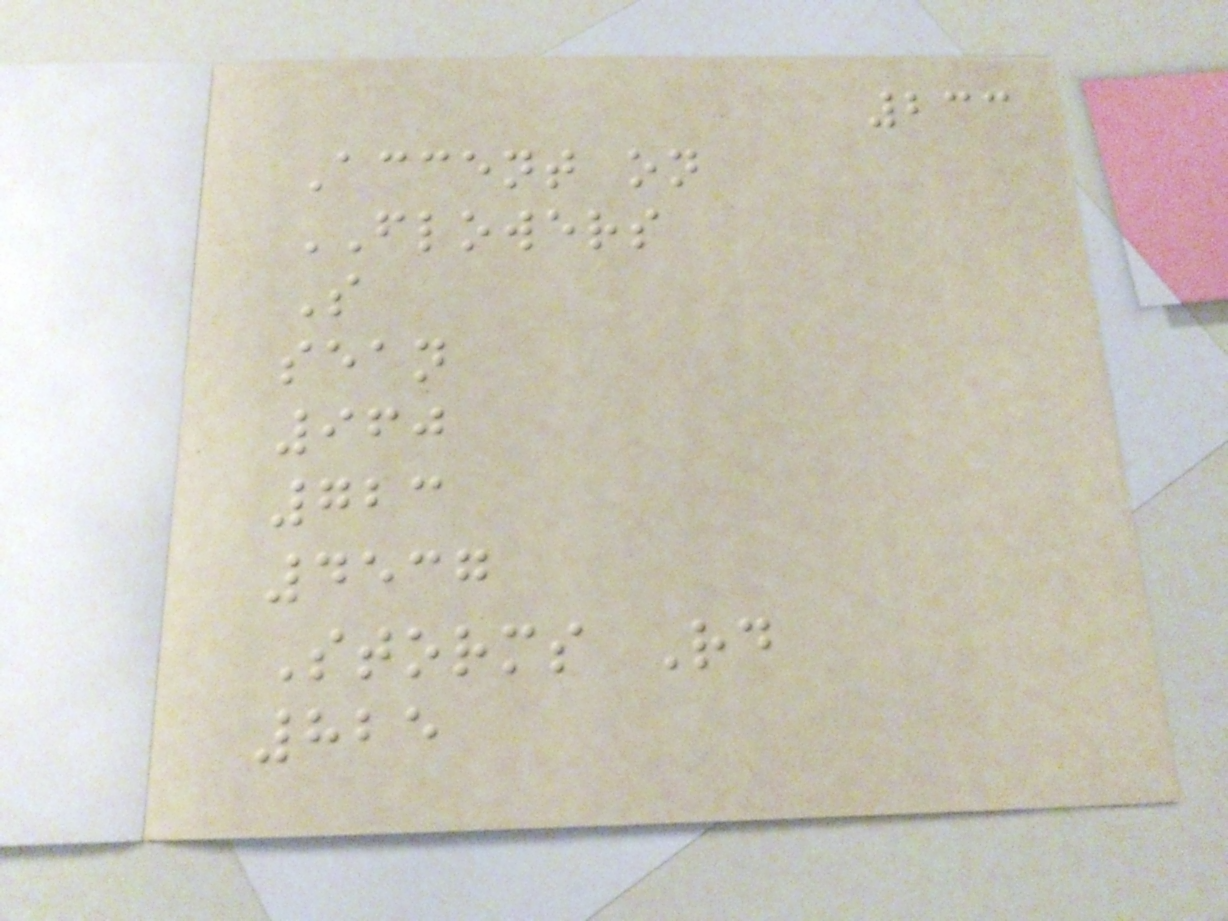233
Accent on
FLOWERS
S
sean
960
723
4537
Storms Rd
825
